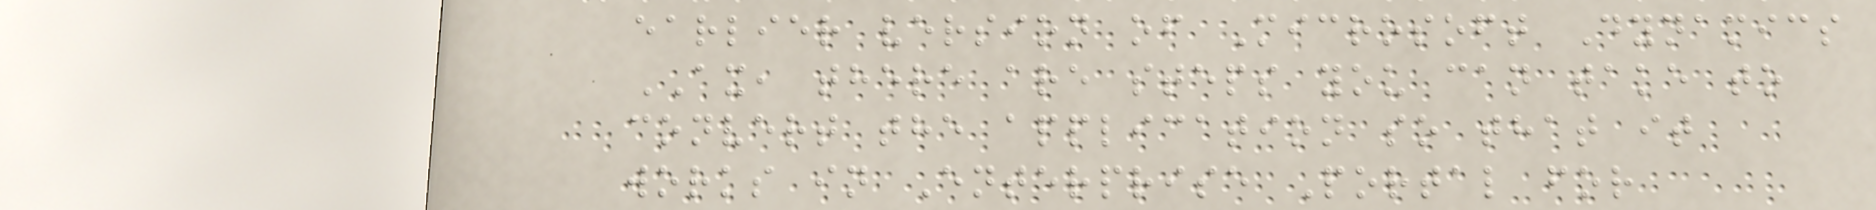earlier version of Microsoft Dynamics
AX, there are steps you can take to
convert the application so that it
works in Enterprise Portal for
